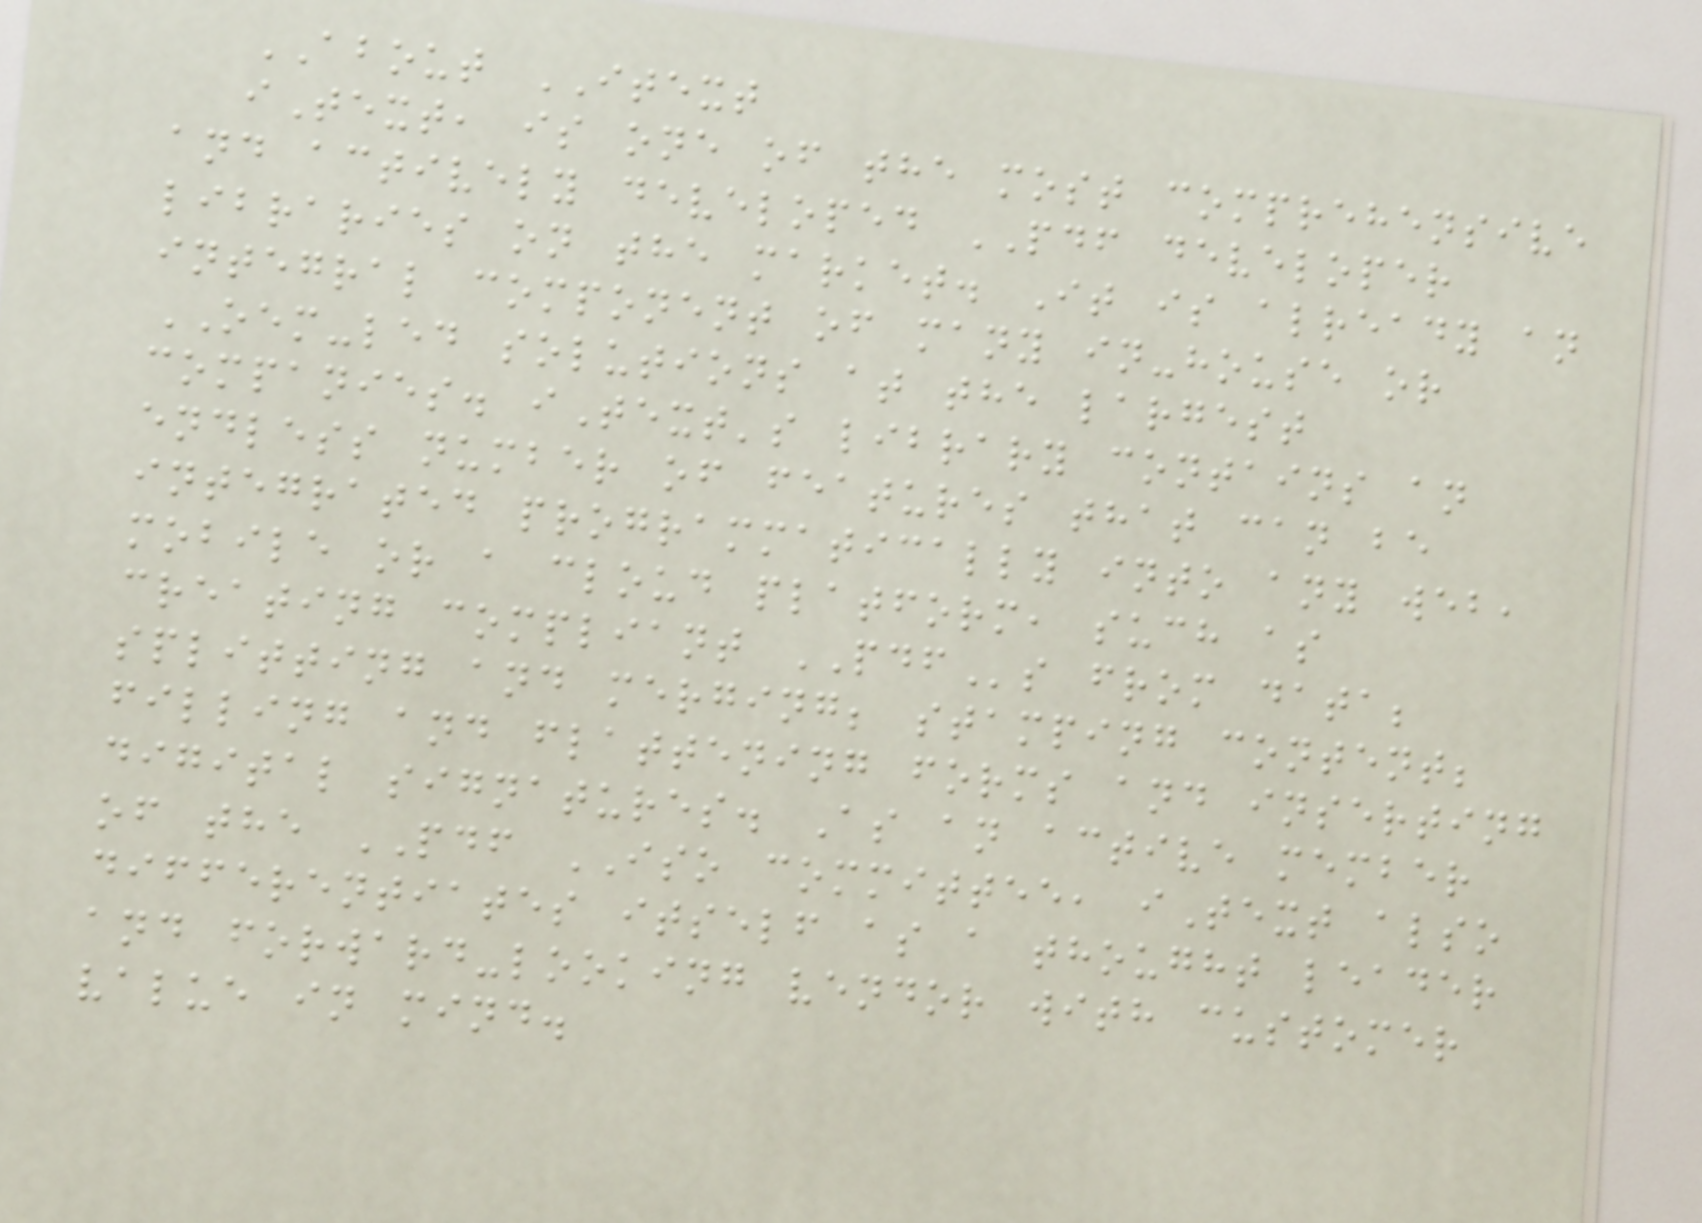ABOUT ITEXT
iText, is one of the most comprehensive
and actively developed PDF developer
libraries on the market. It is already an
integral component of many in-house or
OEM-led solutions at the largest
companies. iText's library contains an
endless number of features that can be
integrated programmatically into any web,
mobile or a cloud platform, such as
creating compliant PDFs from data;
splitting and merging; stamping content;
filling and flattening forms and inserting
digital signatures. As an active member
of the PDF ISO committee, iText also
differentiates itself as a thought leader
and forward-looking vendor with customer
value in mind.
